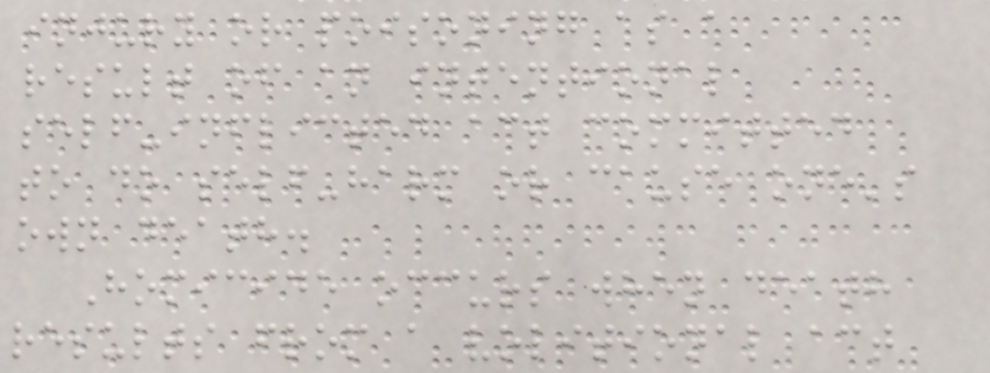injury or poisoning as a
result of an intentional
self-inflicted act committed
to do self-harm or cause one's
own death.
Homicide occurs when death
results from a volitional act
